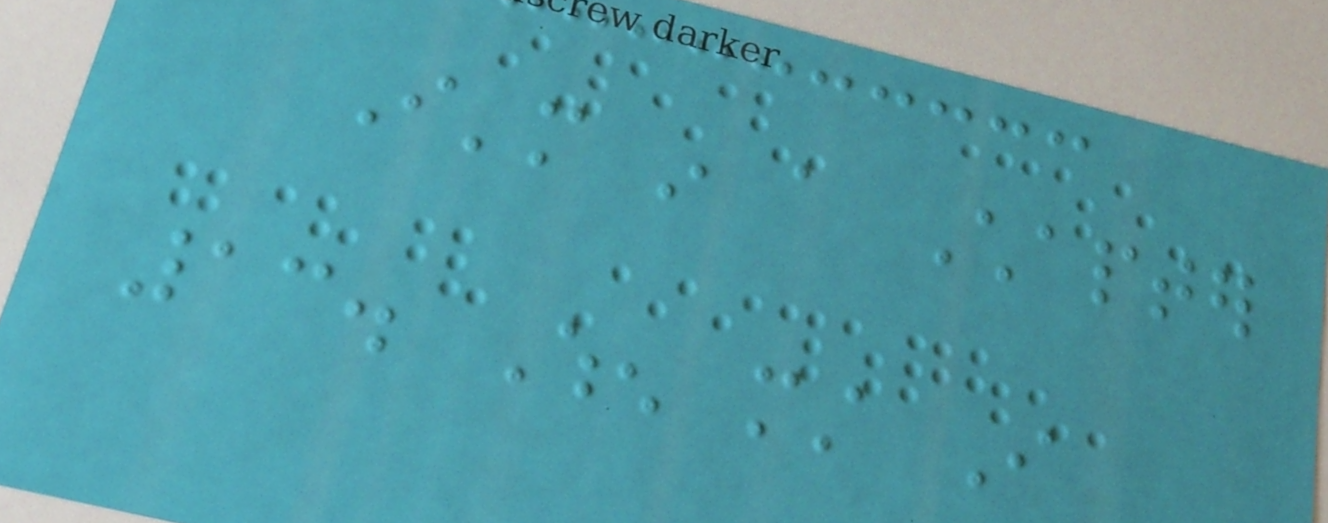I'm in a Chapter
13. When must I
